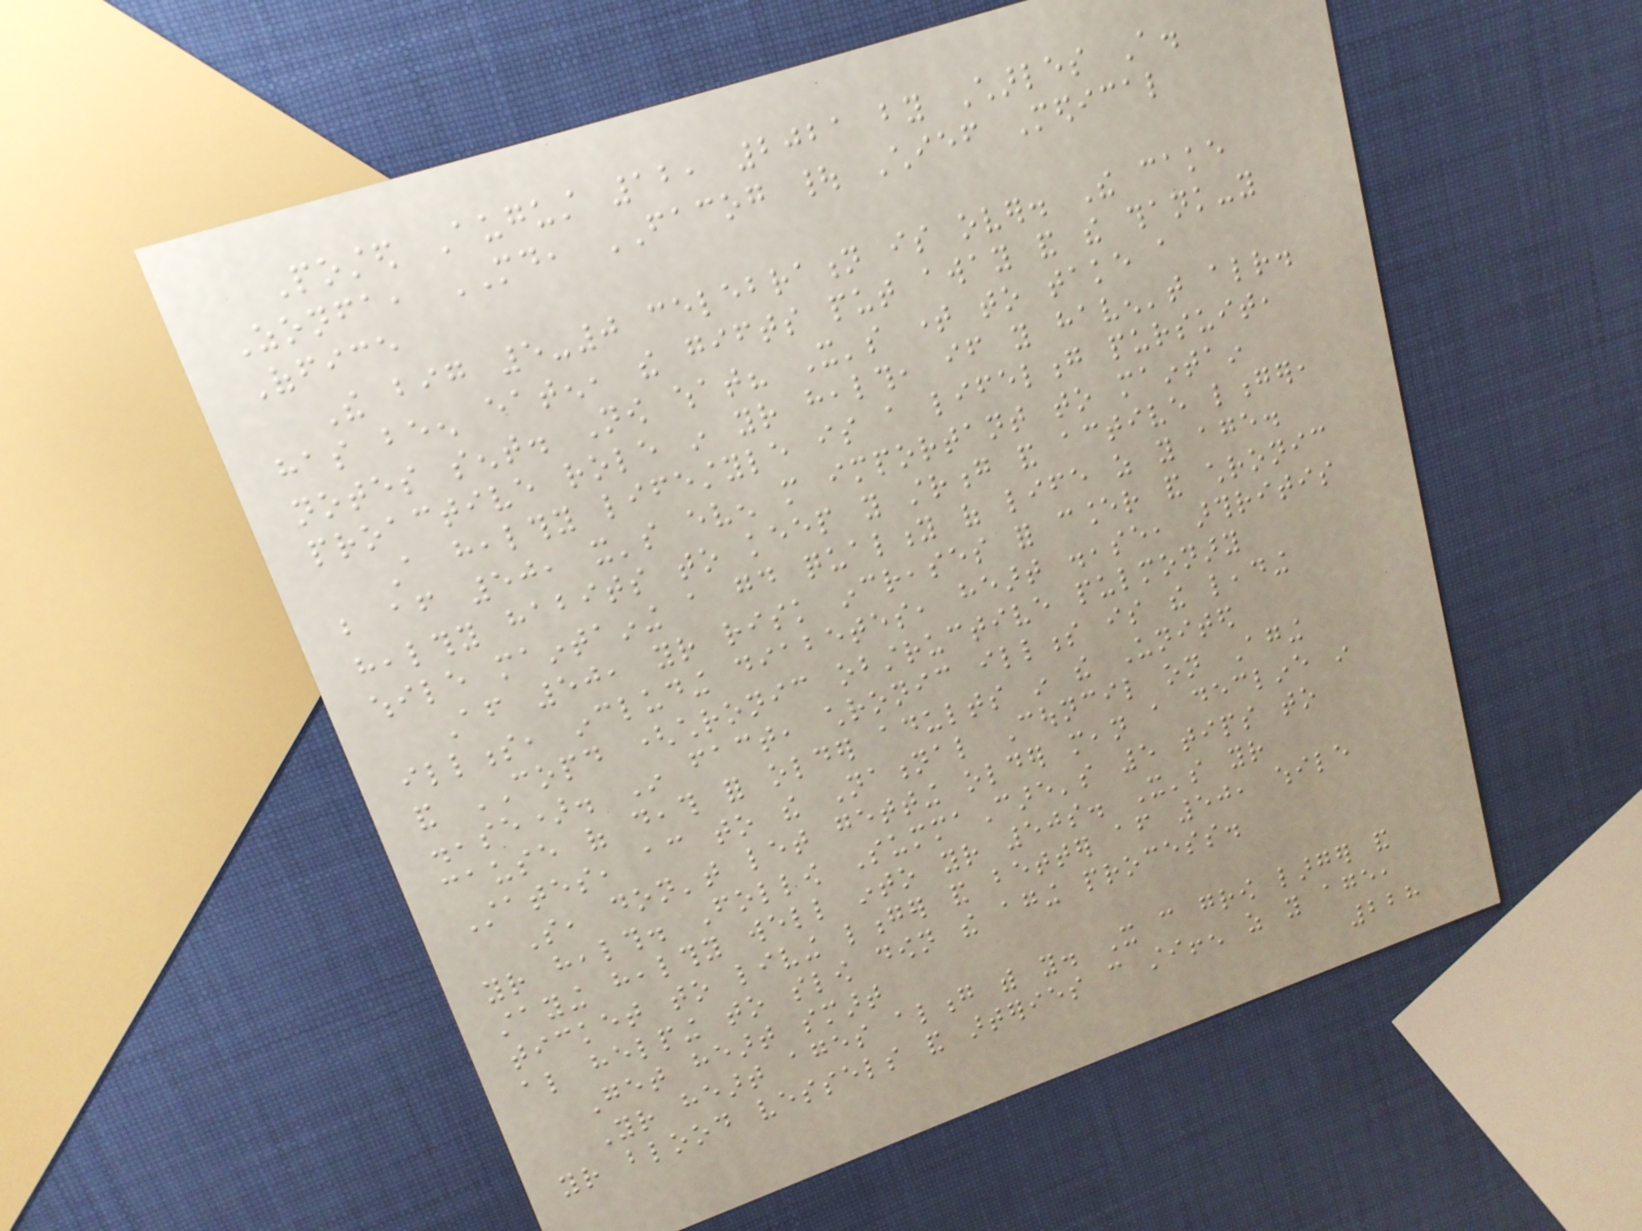Posted August 12, 2021 by Charles A.
Zonfa, MD, FACOG | Chief Medical
Office
The big 5-0 celebration is over. The cake
has been eaten, the gifts put away and the thank-you
notes sent. Now what? It's time to take a
proactive role in your health, if you haven't already.
A healthy lifestyle is a lifelong pursuit,
but after 50, it's even more important to maintain
healthy habits to keep you strong and active longer,
while maintaining a good quality of life as you age.
After 50, your risk increases for cancer and chronic
illness, including diabetes, heart disease, arthritis
and COPD (chronic obstructive pulmonary
disease). In fact, chronic illness is the leading
cause of death for older adults in the United
States, according to the National Council on Aging
So, don't let getting older mean a decline in
your health. Follow SummaCare's 5 tips to
staying healthy well into your 50s. It's your
ticket to living longer and better after 50, while
also helping to slow down the aging process.
Get heart smart
Your heart ages along with you. It can grow larger and
your blood vessels and arteries can stiffen as you age,
228
